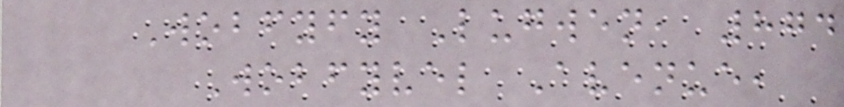Wobfyfy Lugwen, 874
Wobfyvel Avenue,
